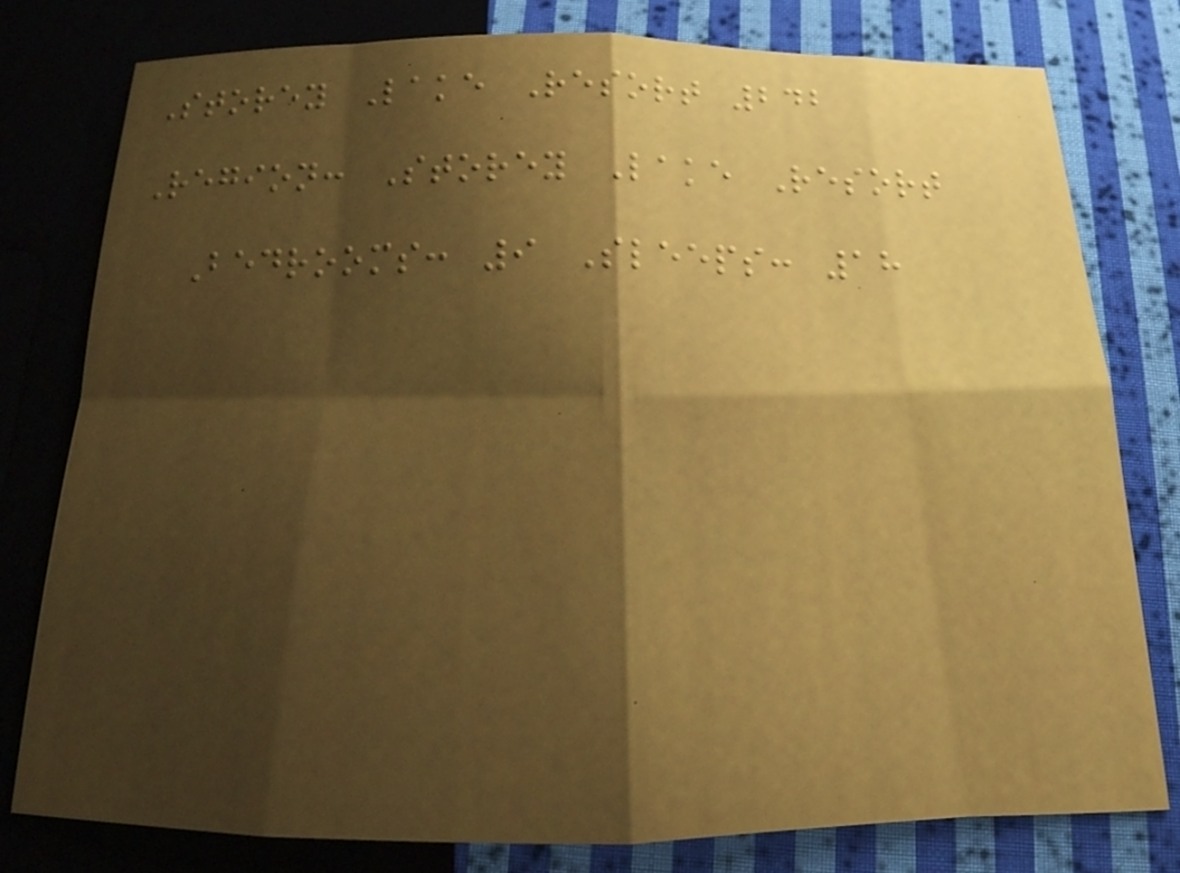Storey Lake Resort 242
Region: Storey Lake Resort
Bedrooms: 9 Sleeps: 18
